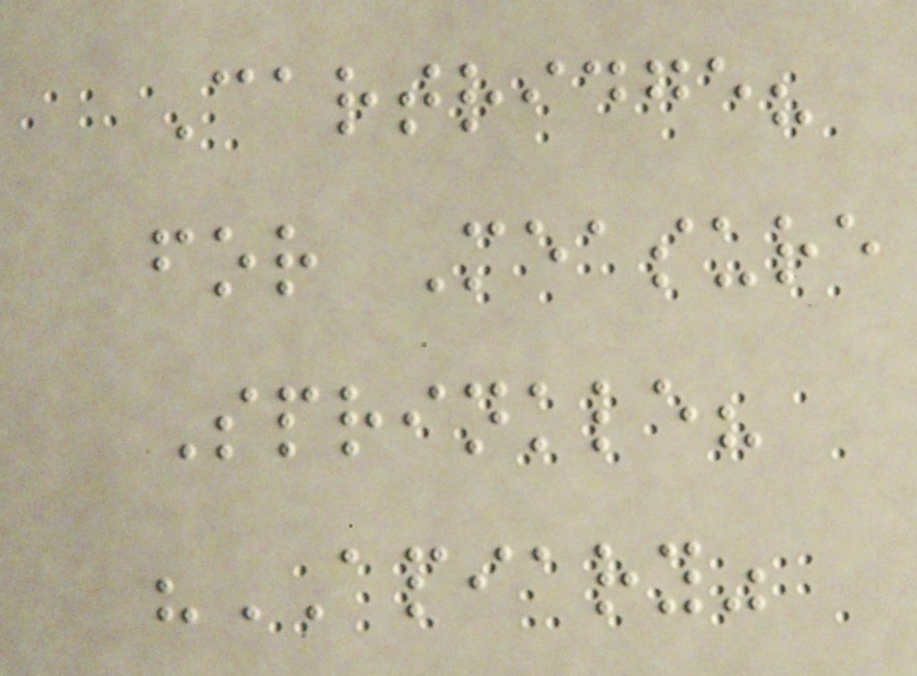Cartridge?
for Measure
Sprinkle?
"APIARY"
